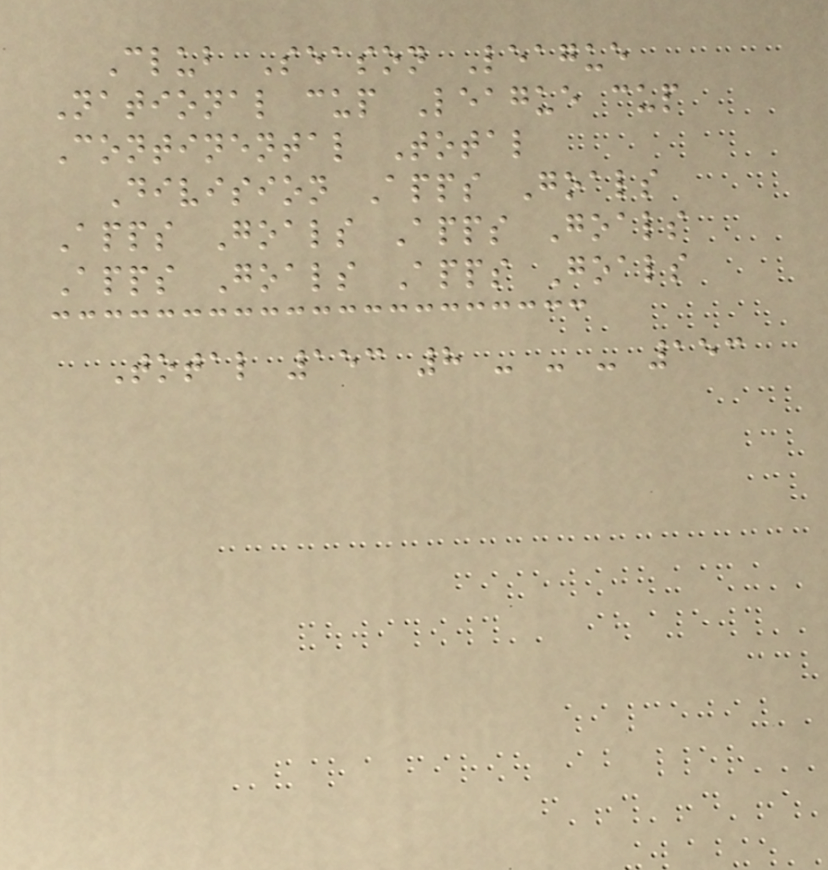Club Season League
National cup League cup
Continental Total
Division Apps Goals
Apps Goals Apps Goals
Apps Goals Apps Goals
Total 153 8 - - - 153
